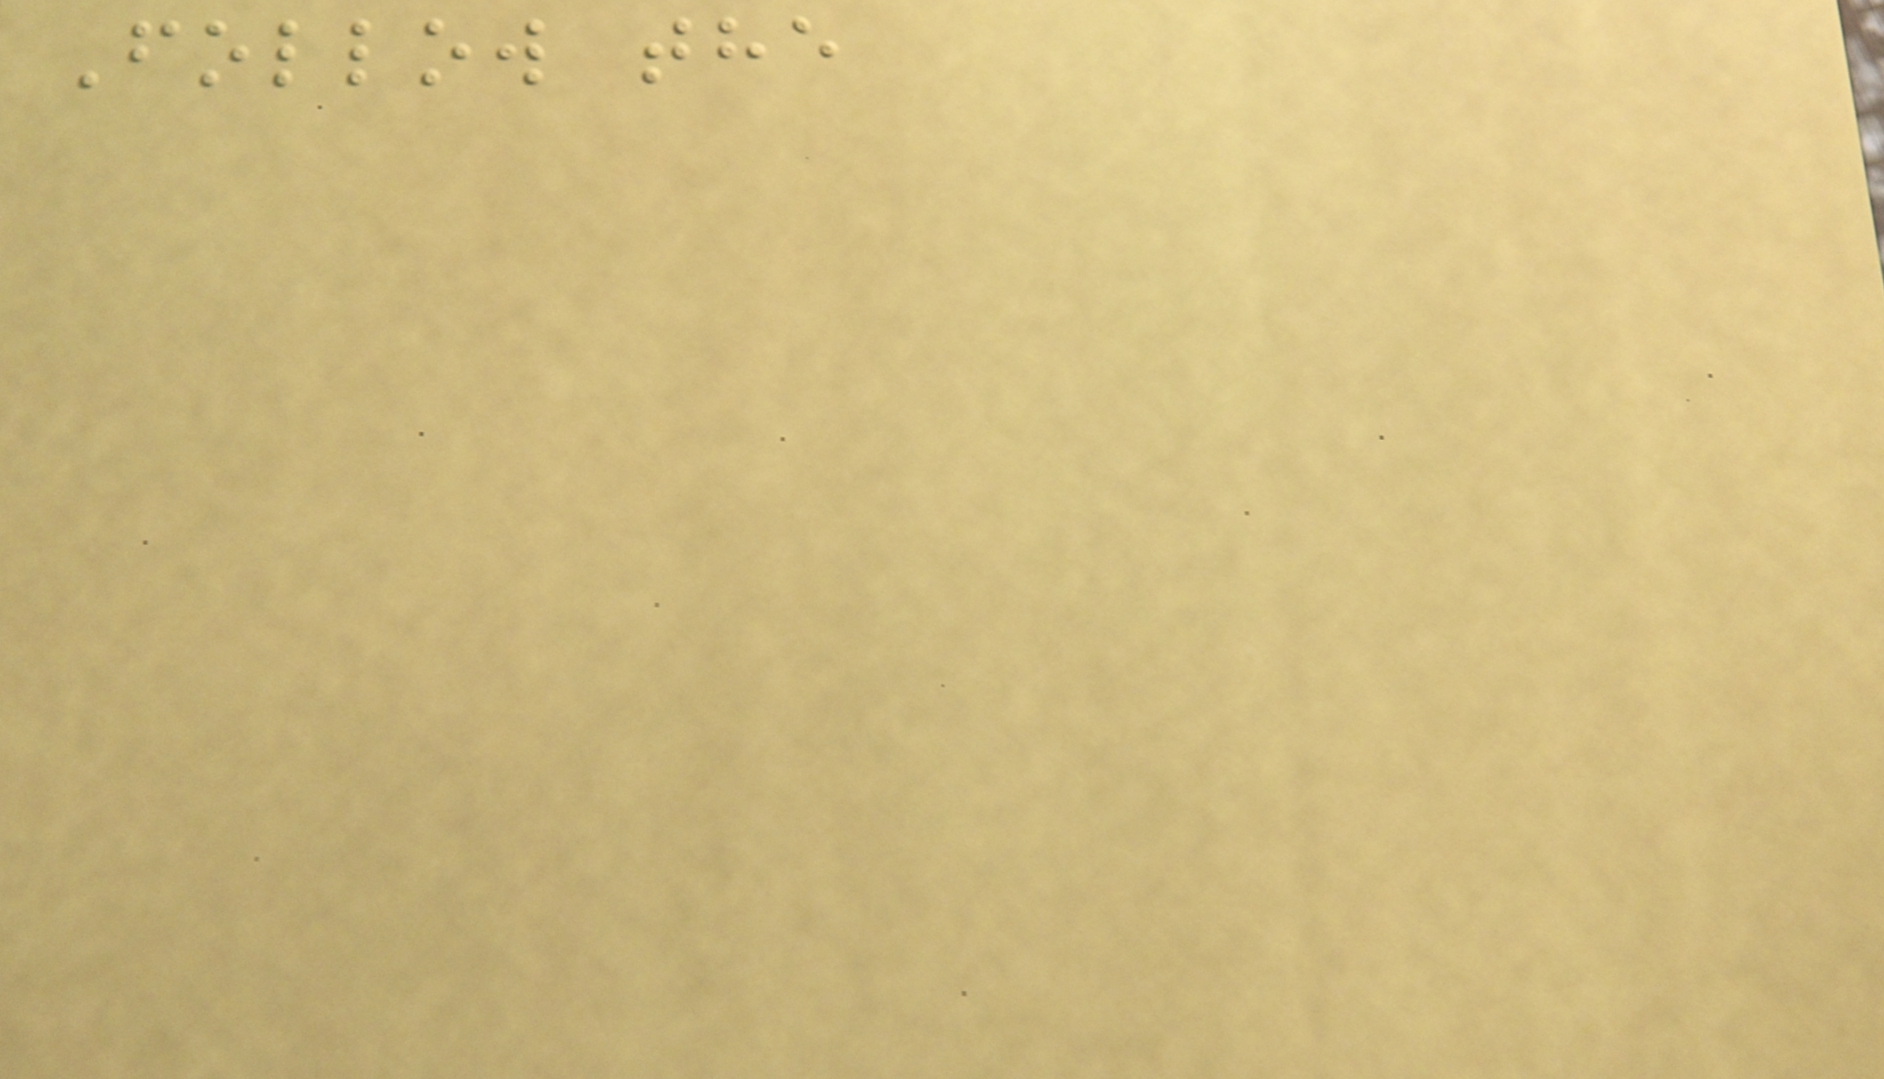Follow the
